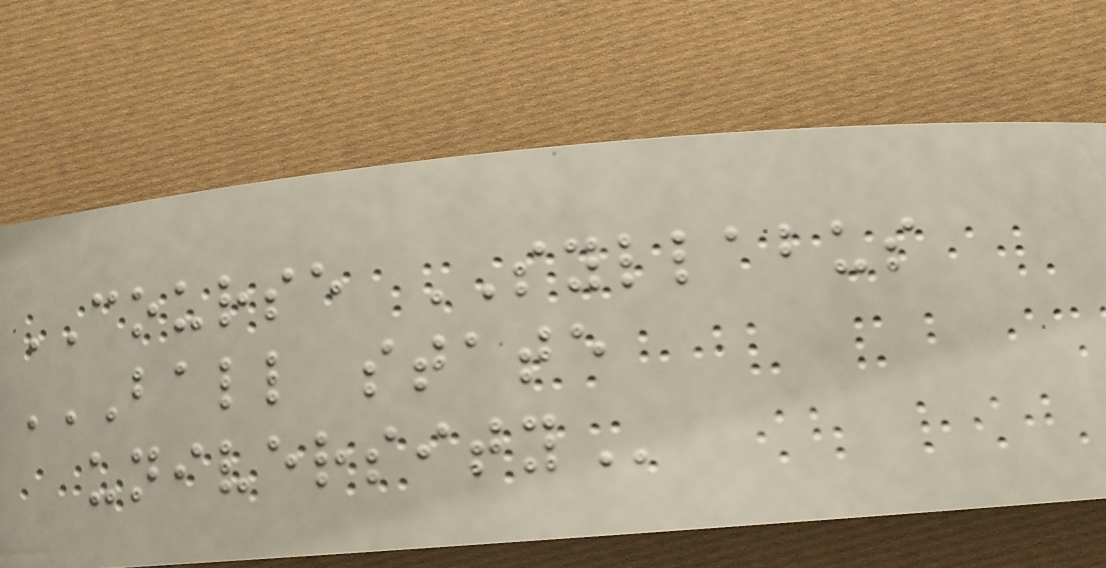COURSE SYLLABUS
BALL STATE
UNIVERSITY
